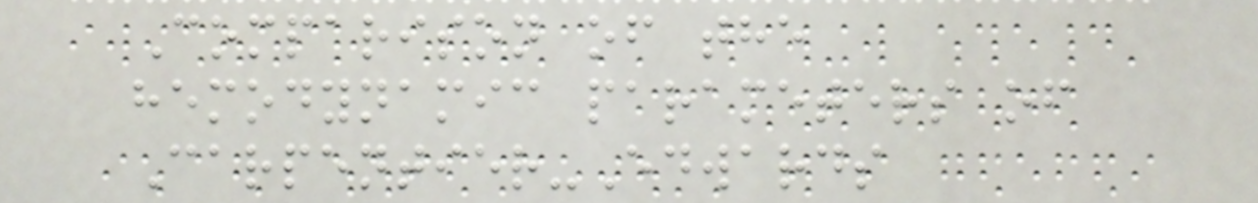Comparison of the
hemodynamic parameters of
Carpentier-Edwards
